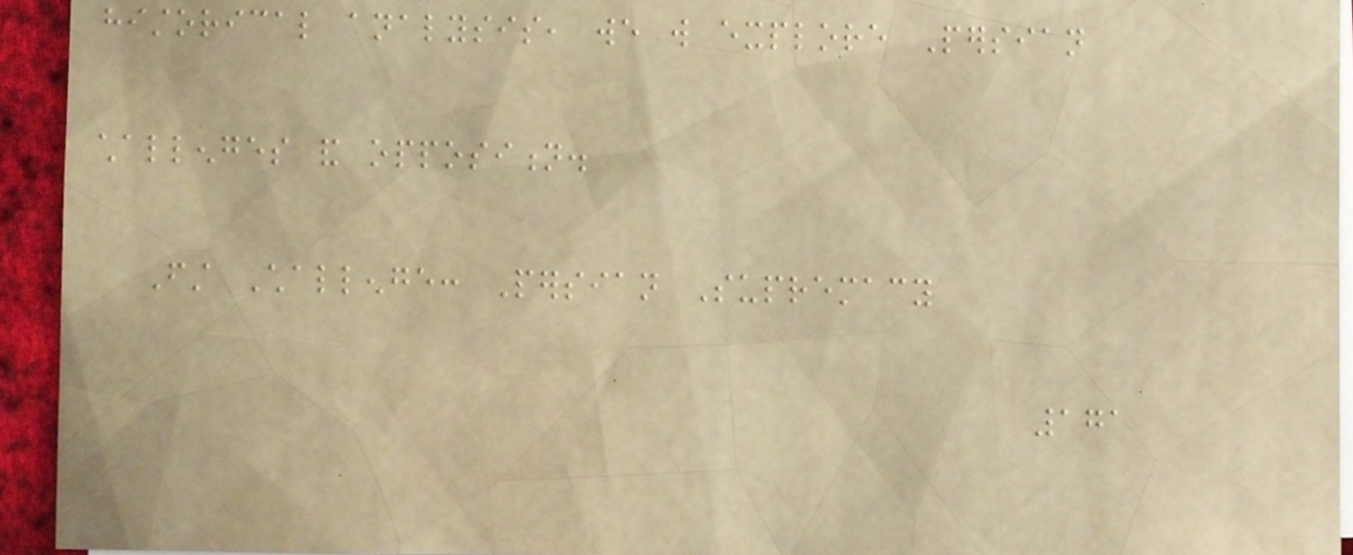historical analysis, we will explore Persian
challenges and opposition.
First Challenge: Persian Supremacy
171
